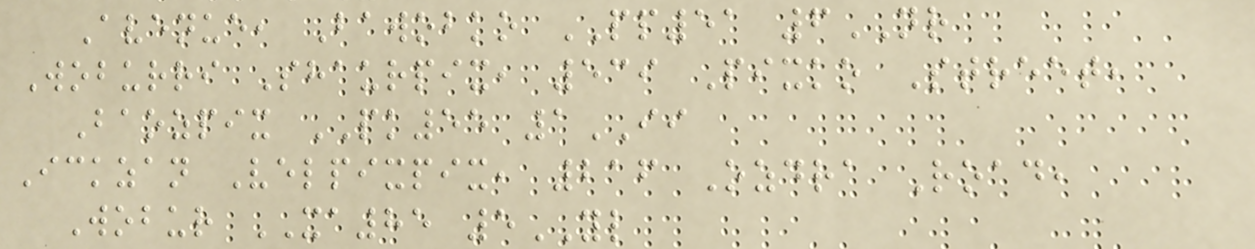Avenue, Bawobko PP51 6NR
Woburri Shaurpix, 539 Pixko Street,
Baozpix PK55 1II
Ickzan Velpixpix, 216 Ozdra Road,
Wobur XA85 5YL
